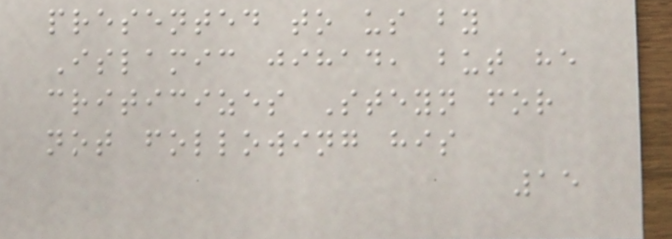presented to us by
Islamic jihad, but he
criticizes Steyn for
not following his
15
